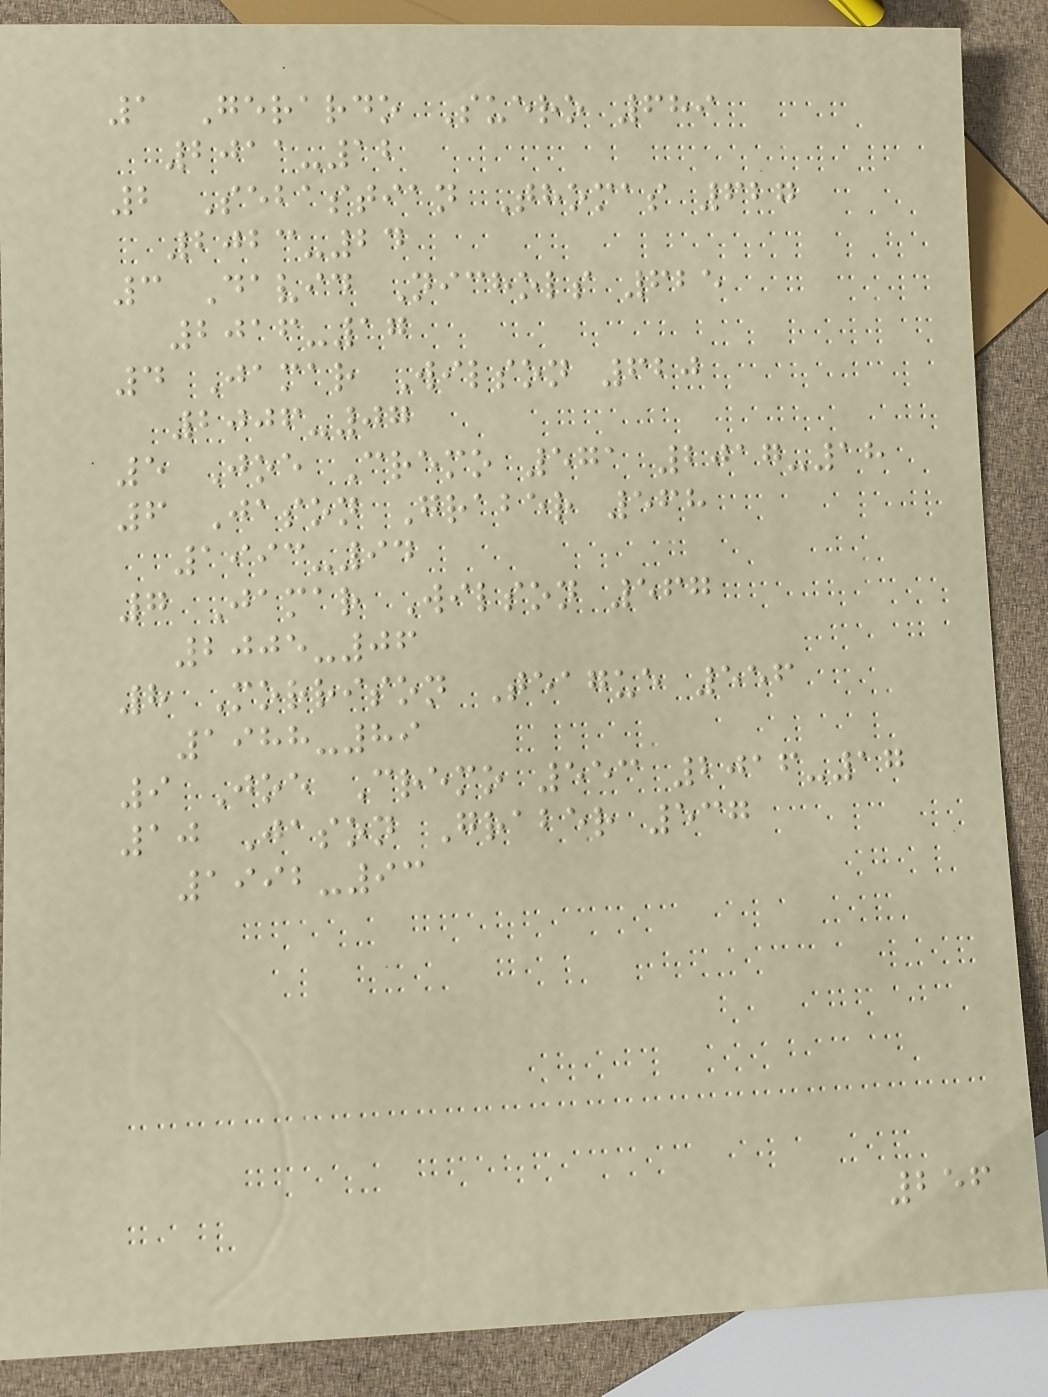1 Gerardo Suero 689
2011-12
2 Sebastian Thomas 627
2023-24
3 David Nichols 625
2016-17
4 Jamar Wilson 620
2006-07
5 Joe Cremo 571 2017-18
6 Jason Graber 568
1993-94
7 Jamar Wilson 567
2005-06
8 Morrison Teague 556
1988-89
9 Joe Cremo 553 2016-17
10 Jason Graber 537
1992-93
256
